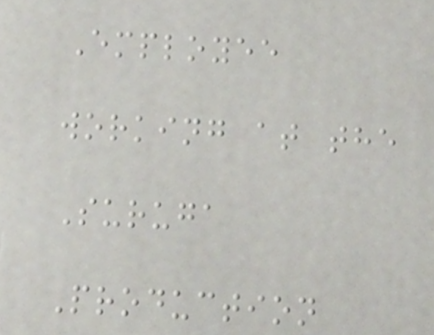Employee
working at the
Suruga
Production
